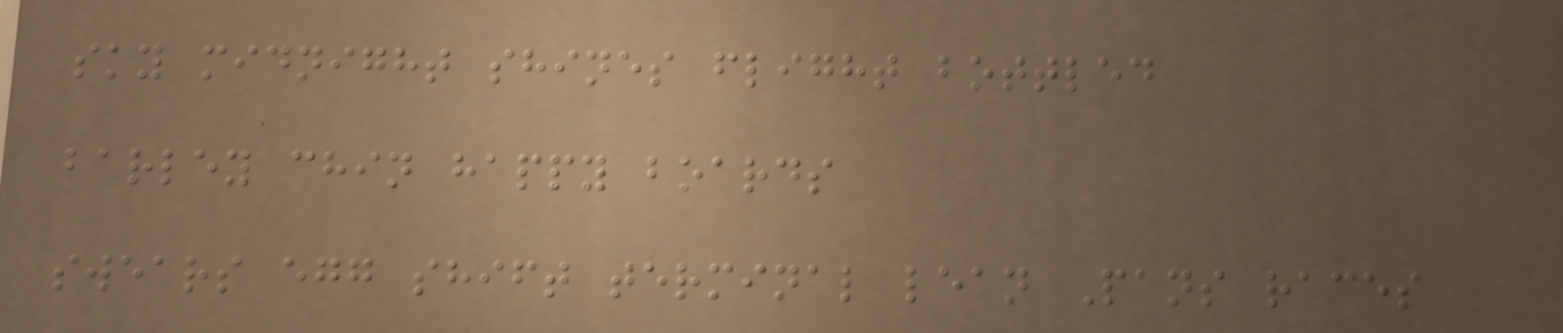sky midnight shines flight bottled
barley chin happy boards
swears egg shift terminal lean Pans races
